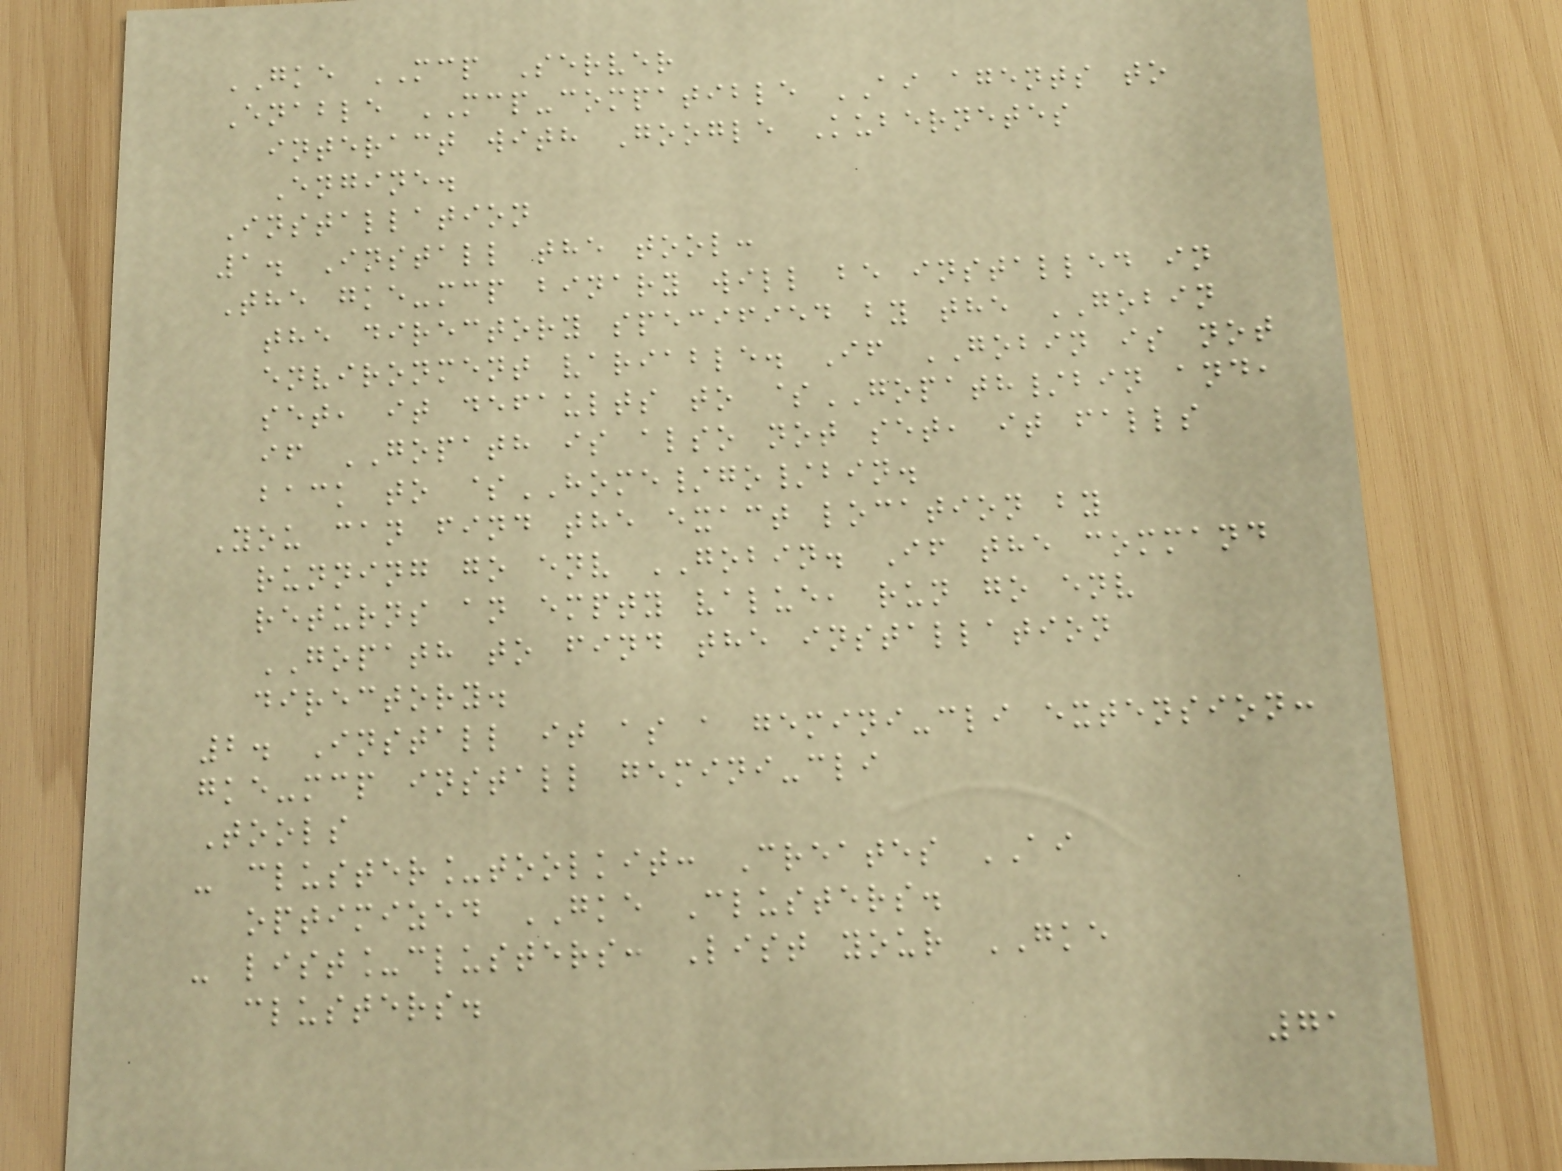GKE MCP Server
Enable MCP-compatible AI agents to
interact with Google Kubernetes
Engine.
Installation
1. Install the tool:
The gke-mcp binary will be installed in
the directory specified by the GOBIN
environment variable. If GOBIN is not
set, it defaults to $GOPATH/bin and,
if GOPATH is also not set, it falls
back to $HOME/go/bin.
You can find the exact location by
running go env GOBIN. If the command
returns an empty value, run go env
GOPATH to find the installation
directory.
2. Install it as a gemini-cli extension:
gke-mcp install gemini-cli
Tools
- cluster_toolkit: Creates AI
optimized GKE Clusters.
- list_clusters: List your GKE
clusters.
71
